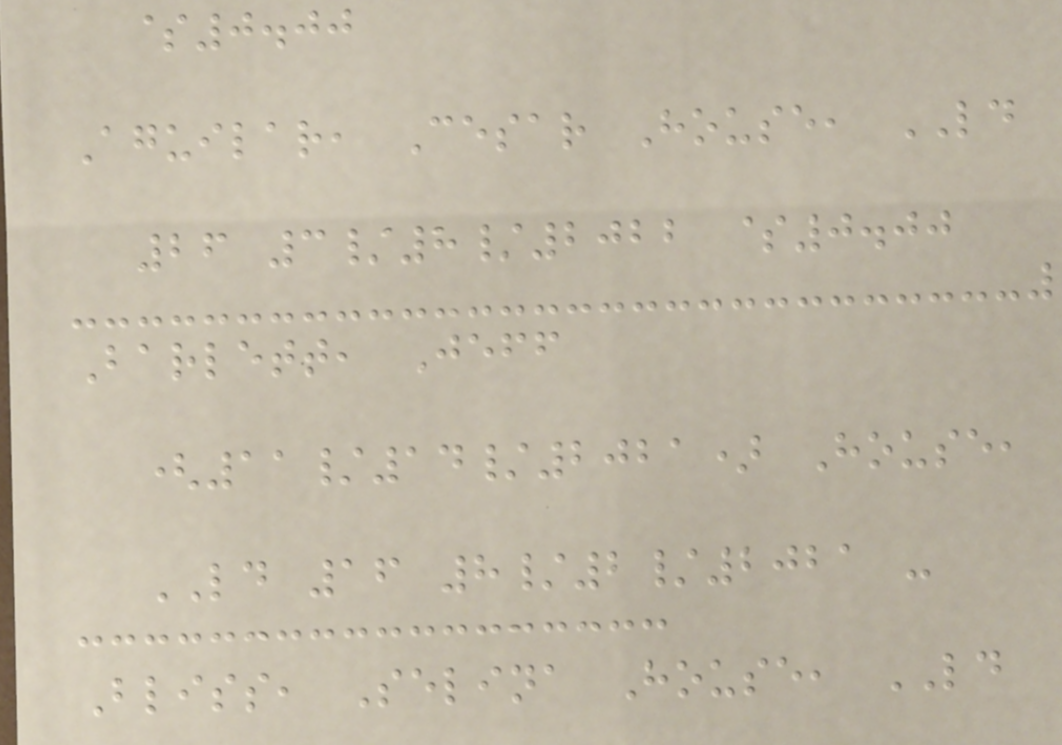$0.00
Aguilar, Cesar House, LD
26 3/8/2022 $0.00
Barlett, Jeff
(11/14/2021) House,
LD 16 8/2/2021 -
Bliss, Selina House, LD
